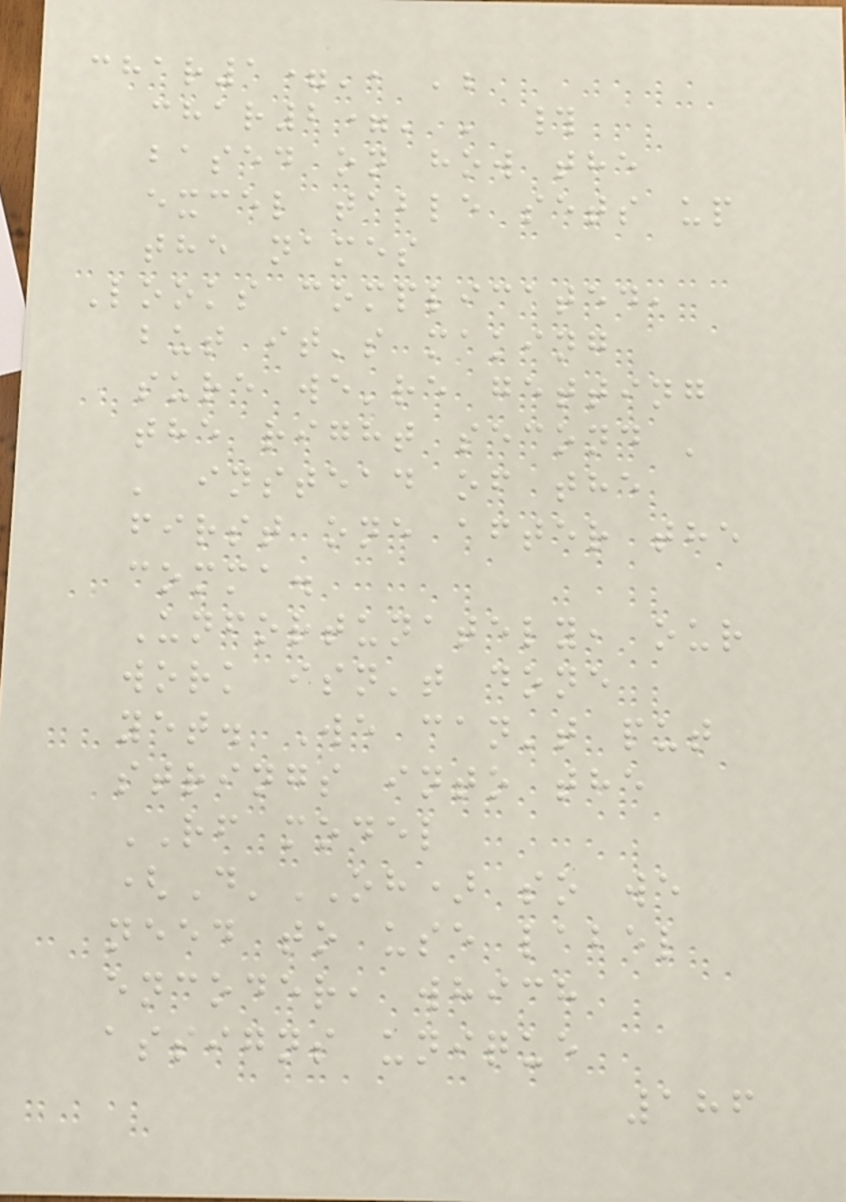char1=', ';
char2=' ' #
based on how the
excel table sets up
the names
Looks complicated,
but it's making
sure we're getting
the right second '
' instead of the
first one after the
comma.
Unfortunately, our
work isn't done
yet. We can't put
strings into the
RF model
(D'OH) so we
need to use label
encoder, which
assigns unique
186
